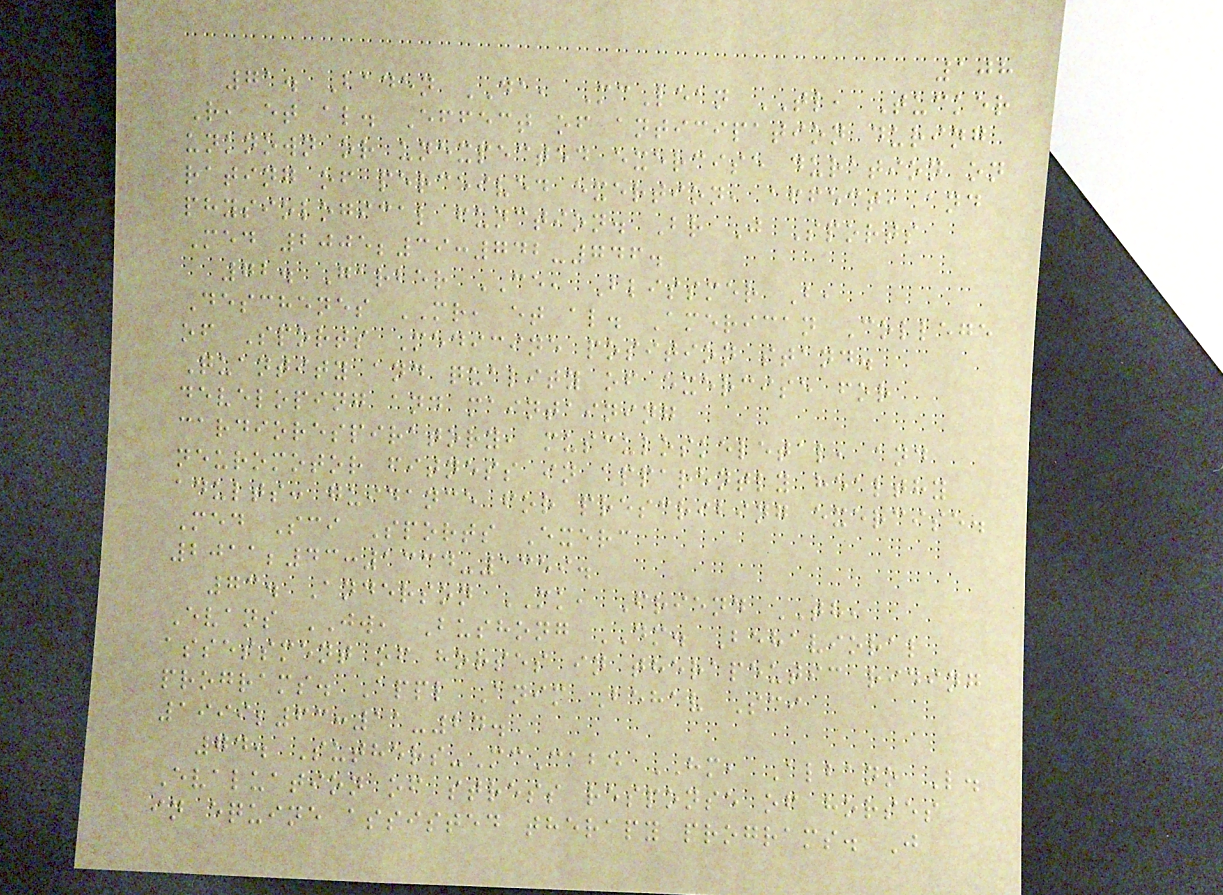108
71. Baden DA, McLean TL, Tucker
R, et al. Effect of anticipation during
unknown or unexpected exercise duration on
rating of perceived exertion, affect, and
physiological function. Br J Sports
Med 2005;39:742-746.
72. Garber CE, Blissmer B,
Deschenes MR, et al. American College
of Sports Medicine position stand.
Quantity and quality of exercise for
developing and maintaining
cardiorespiratory, musculoskeletal, and
neuromotor fitness in apparently healthy
adults: guidance for prescribing exercise.
Med Sci Sports Exerc
2011;43:1334-1359.
73. Anderson MK, Friend TH,
Evans JW, Bushong DM. Behavioral
assessment of horses in therapeutic riding
programs. Appl Anim Behav Sci
1999;63:11-24.
74. Suthers-McCabe HM, Albano L.
Evaluation of stress response of horses
in equine assisted therapy programs. J
